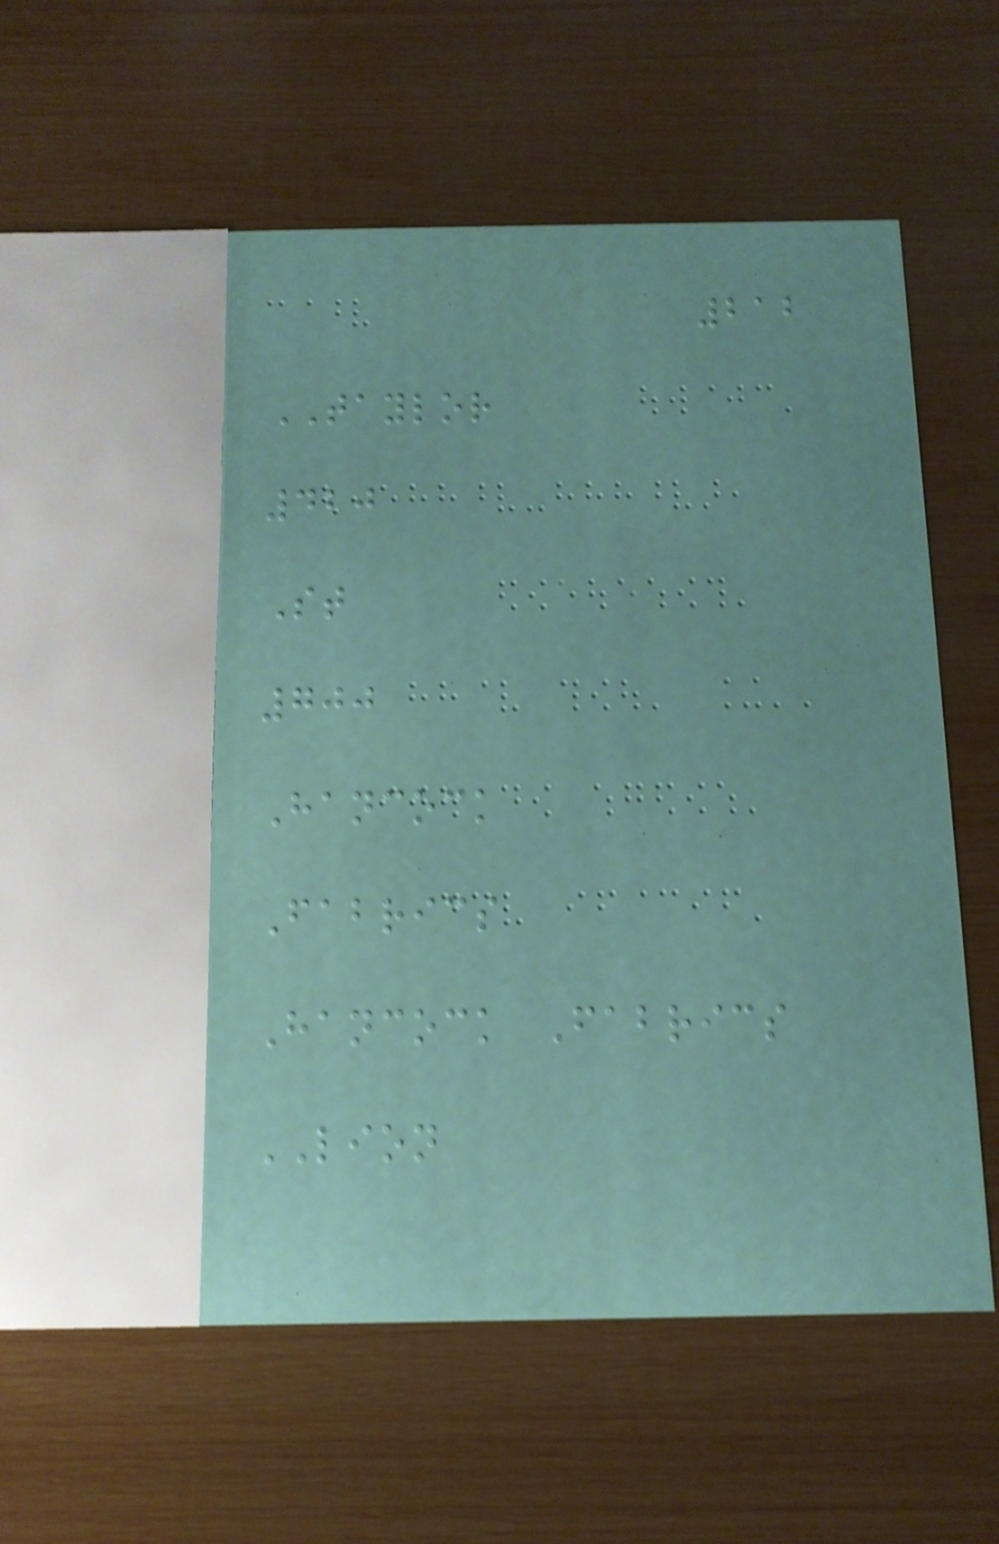212
TAYLOR
420
St
700
Hancock
Fabrics
Hancock Fabrics
LION
